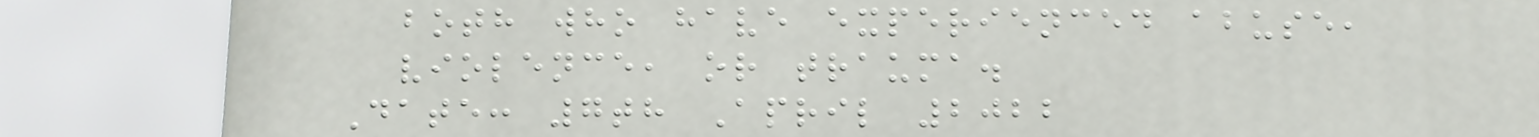both who have experienced abuse,
violence, or trauma.
Date: 7th April 2022
